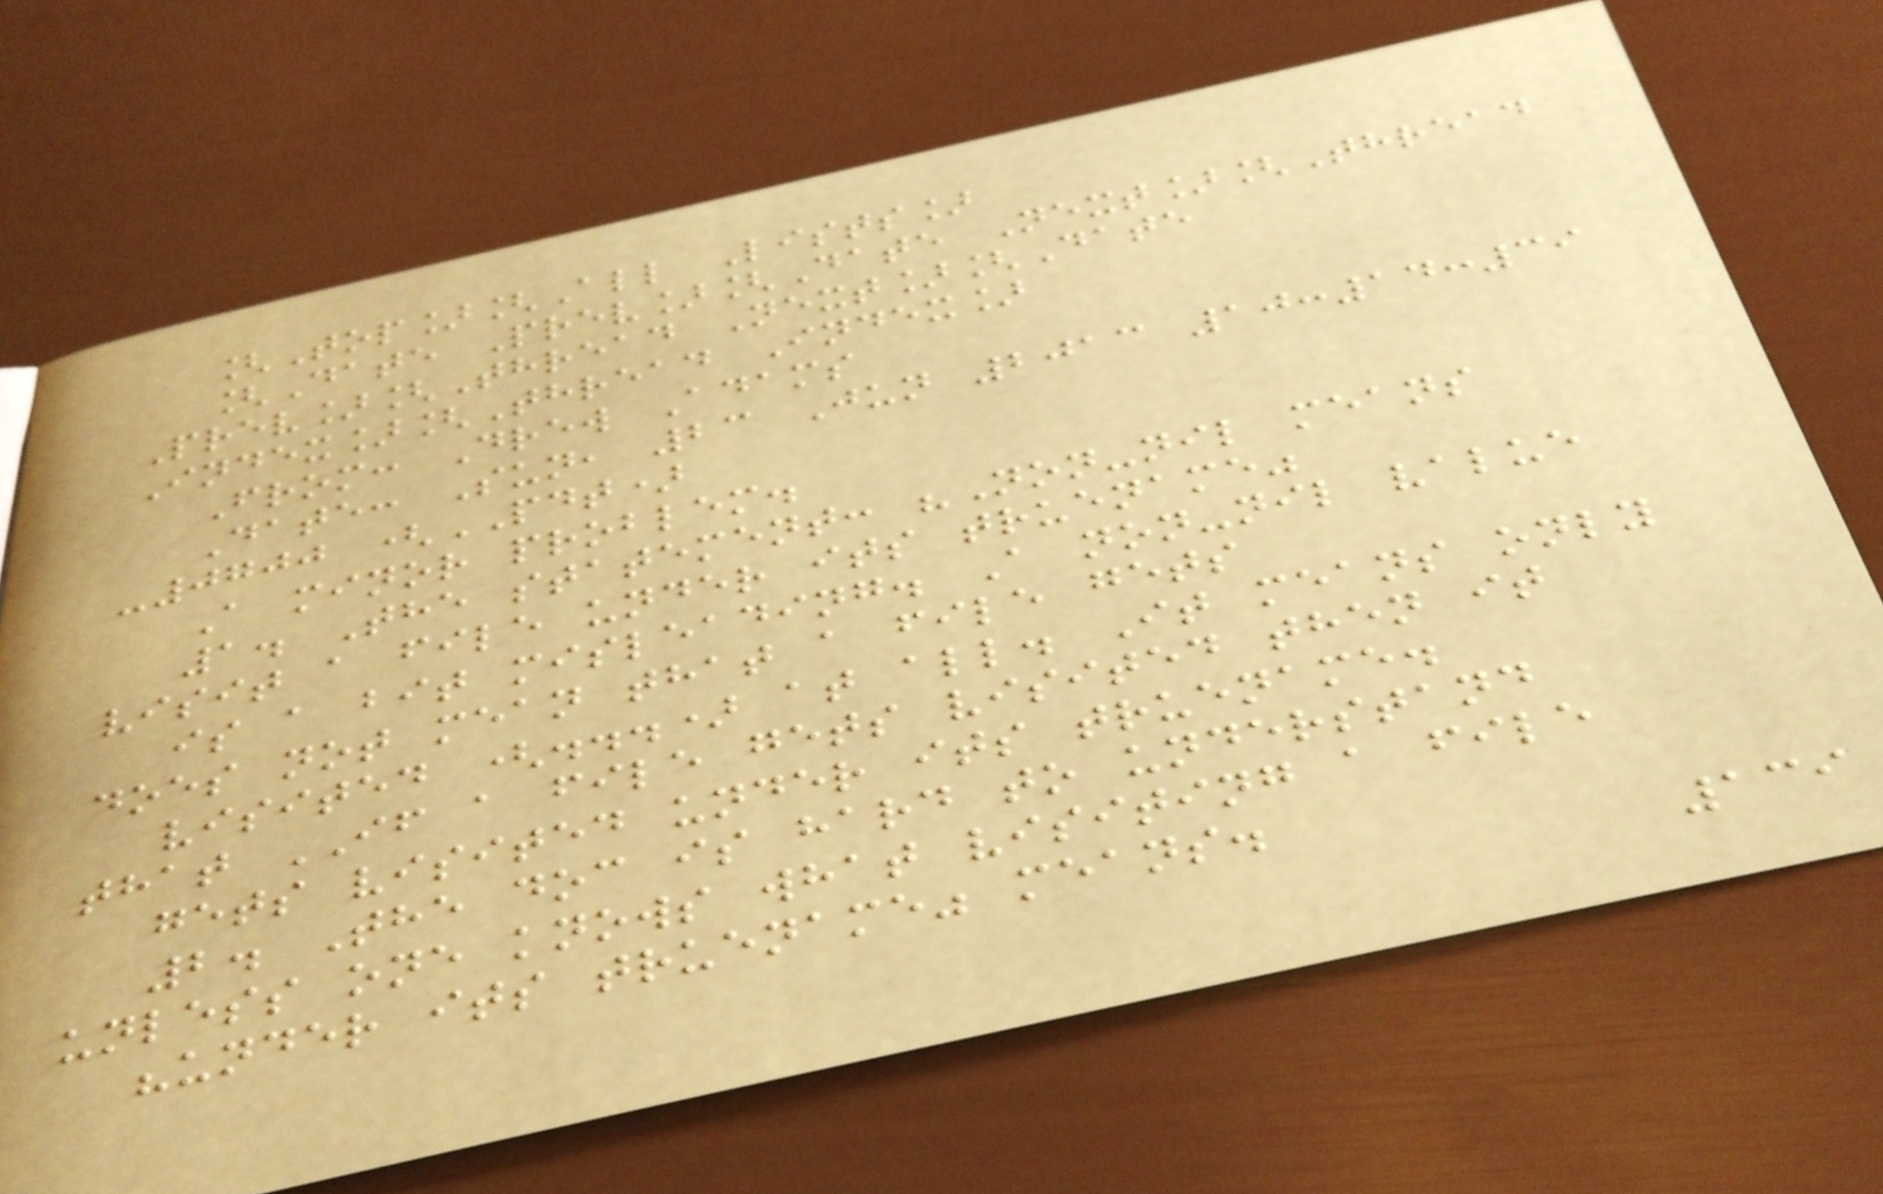[Top][All Lists]
[Date Prev][Date Next][Thread
Prev][Thread Next][Date
Index][Thread Index]
From: Drew Adams
Date: Sun, 23 Jun 2013 10:14:39
-0700 (PDT)
A minor problem.
1. The statement: "Non-nil means
visit a file under its truename"
is a bit misleading. A non-nil value
does not mean that a file gets
visited (...) at all. It means only
that IF a file gets visited then it
gets visited under its truename.
2. The doc is hard to understand
unless one knows what visiting a file
"under its truename" means.
139
